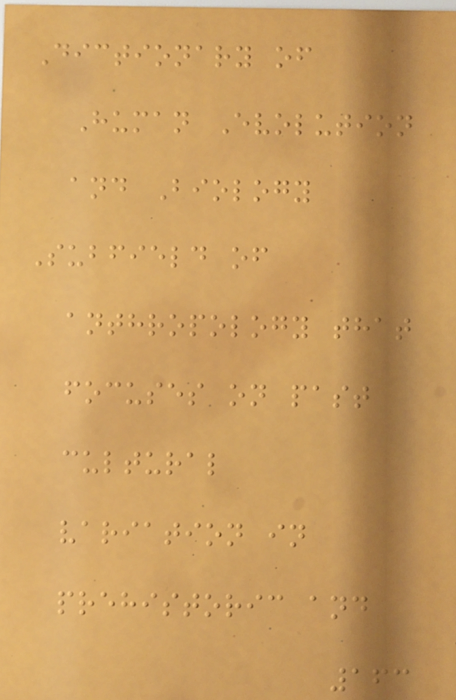Dictionary of
Human Evolution
and Biology
Subfield of
anthropology that
focuses on past
cultural
variation in
prehistoric and
163
